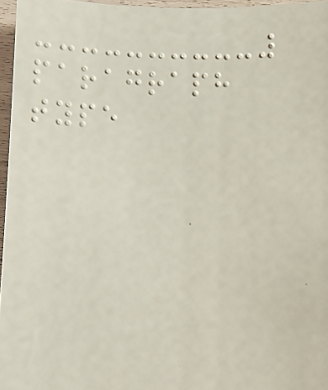paragraph
type
